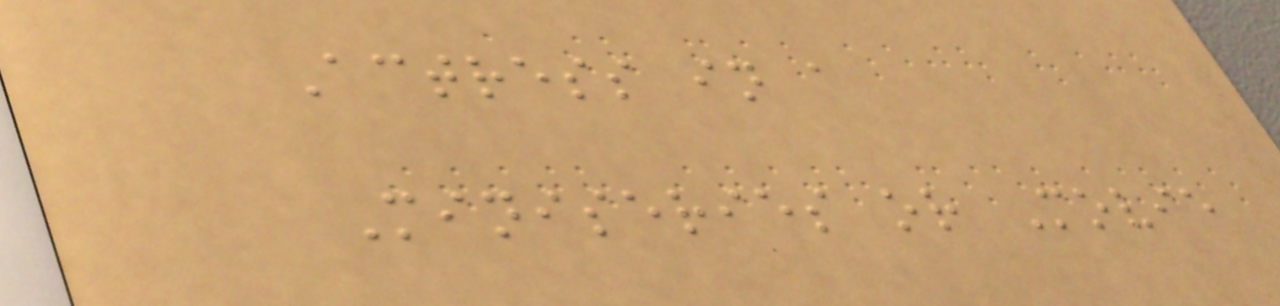Actress in a
Miniseries or Movie
